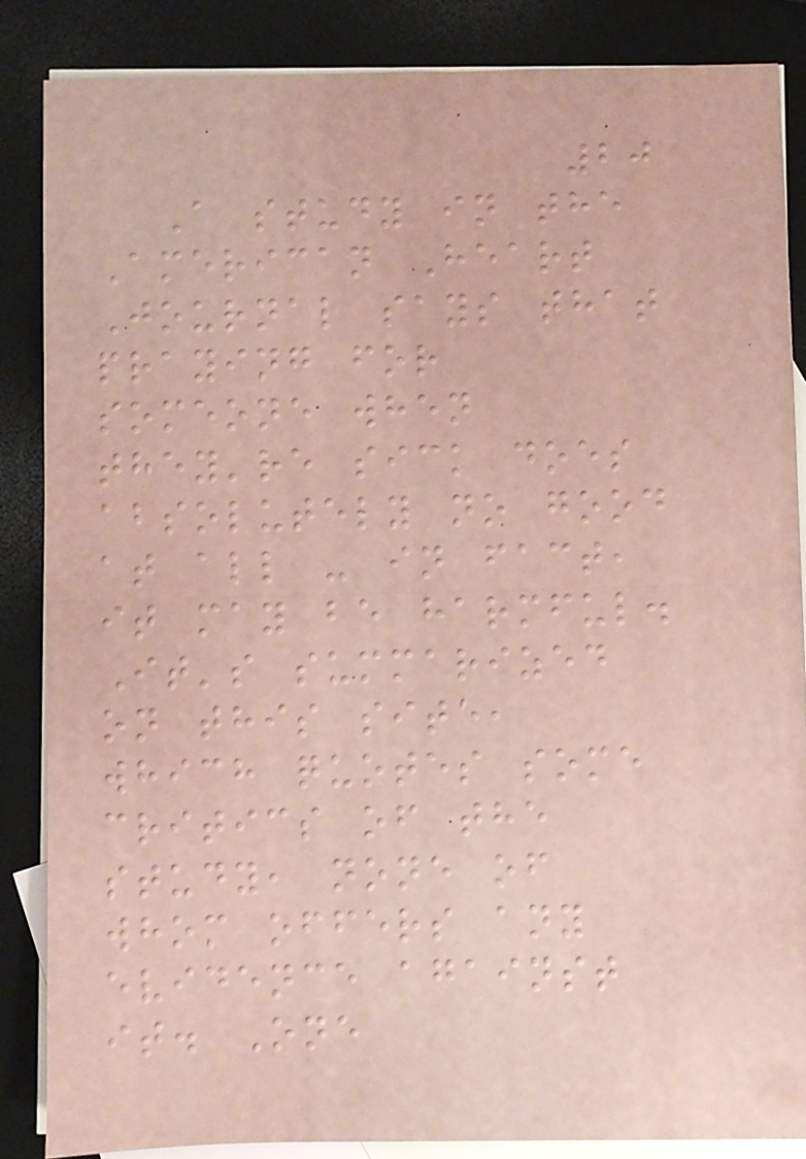20
A study in the
American Heart
Journal says that
praying for
someone when
they're sick does
absolutely no good
at all - in fact,
it may be harmful.
It's summarized
on this site,
which quotes some
critics of the
study, none of
whom offers any
evidence against
it. One
